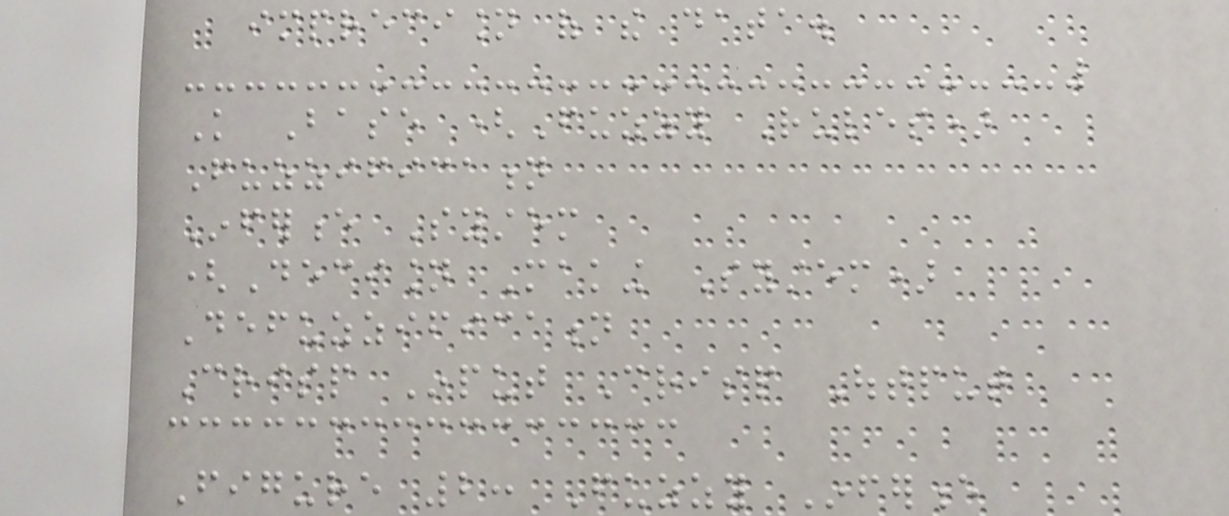imprecision of the data.
Knowledge Base (Fuzzy Rules)
Fuzzification
Inference System
(Decision Making System)
Defuzzification
Crisp Input Crisp Output
Figure 2: Fuzzy Inference
